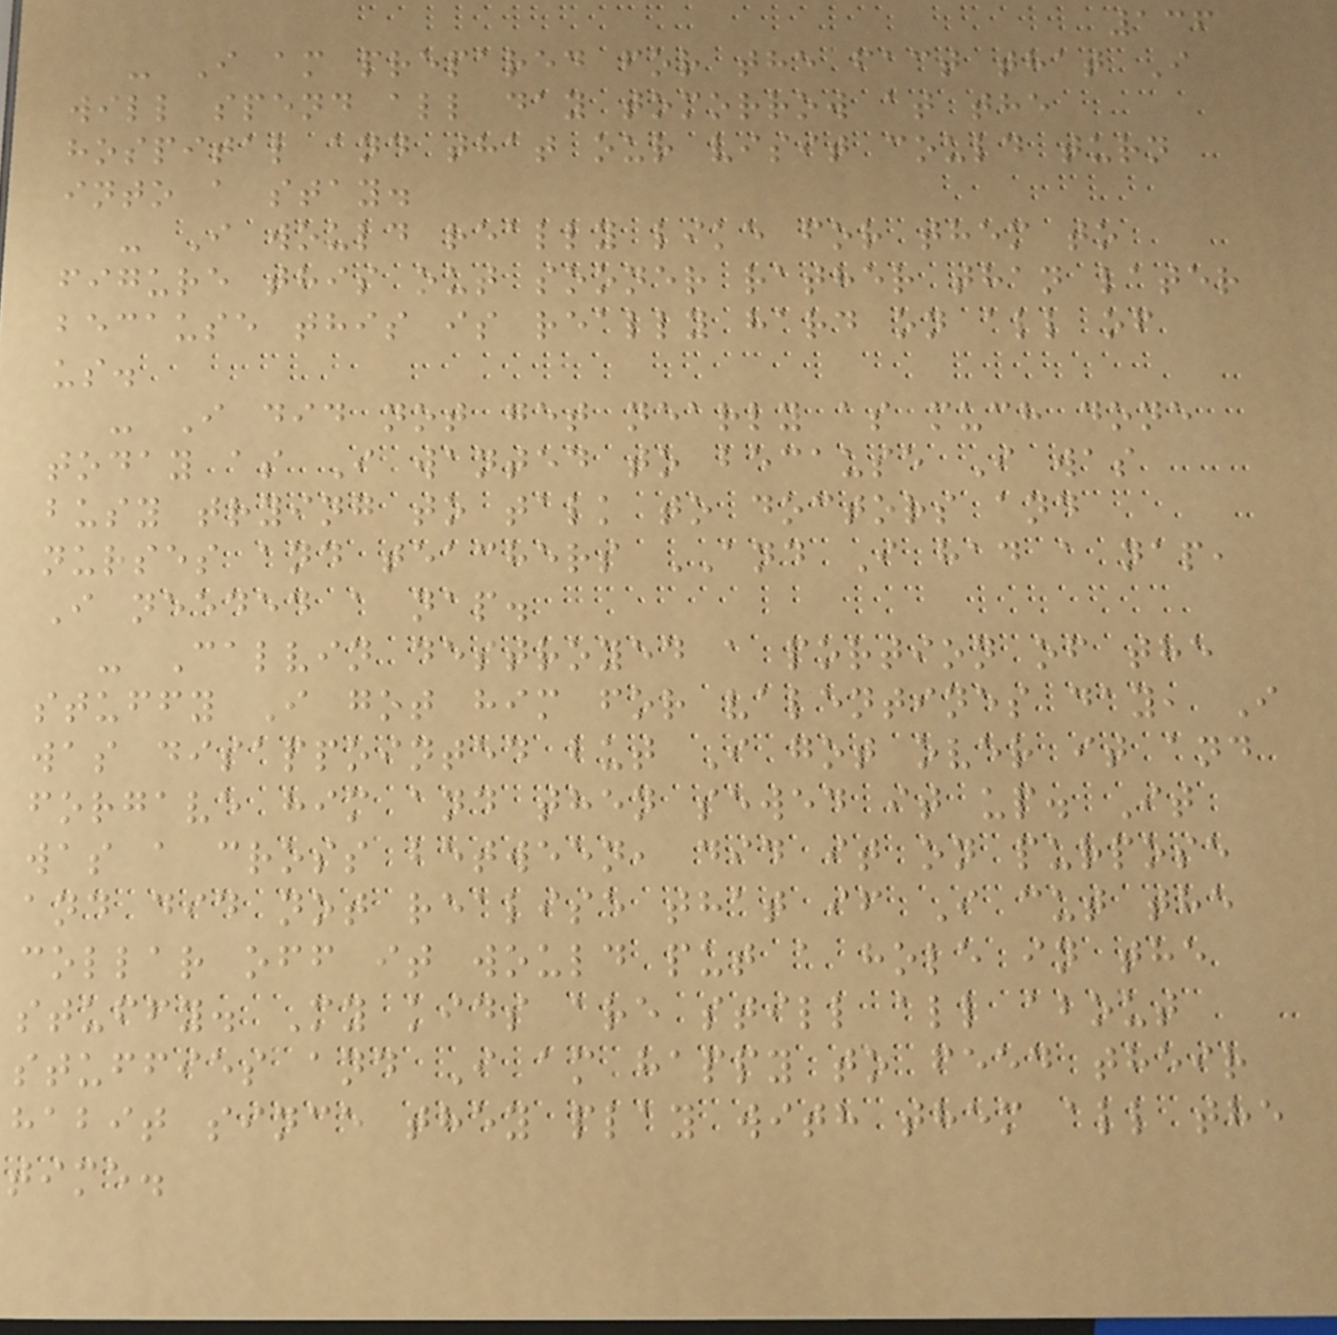136
- I am prepared for the fact that I
will spend all day tomorrow at the
hospital and that our visit could turn
into a stay.
- I would really like for them to
figure this out sooner rather than later
because this is really hard on all of
us.
- I did not get nearly as much done
today as I wanted to because I was
busy trying to talk to doctors and
nurses and teachers AND I had a nap,
I needed a nap.
- Calvin destroyed a portion of the
stuffy I got him for valentines day, I
was disappointed but I got over it and
forgave him and then sewed it up. It
was a cross between, did it on purpose
and did not realise that if I cut the
collar off it would put a hole in the
stuffy. My kids are still all about
stuffies and I am happy to feed their
habit since they play with them all the
time.
